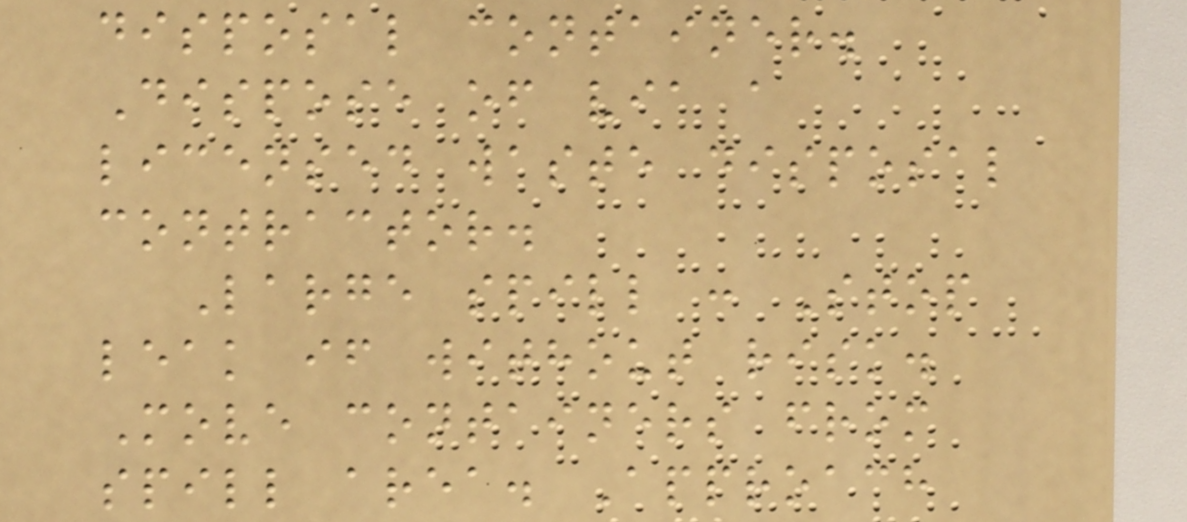disposal container.
Dispose of via a
licensed waste disposal
contractor.
Large spill : Stop
leak if without risk.
Move containers from
spill area. Approach
